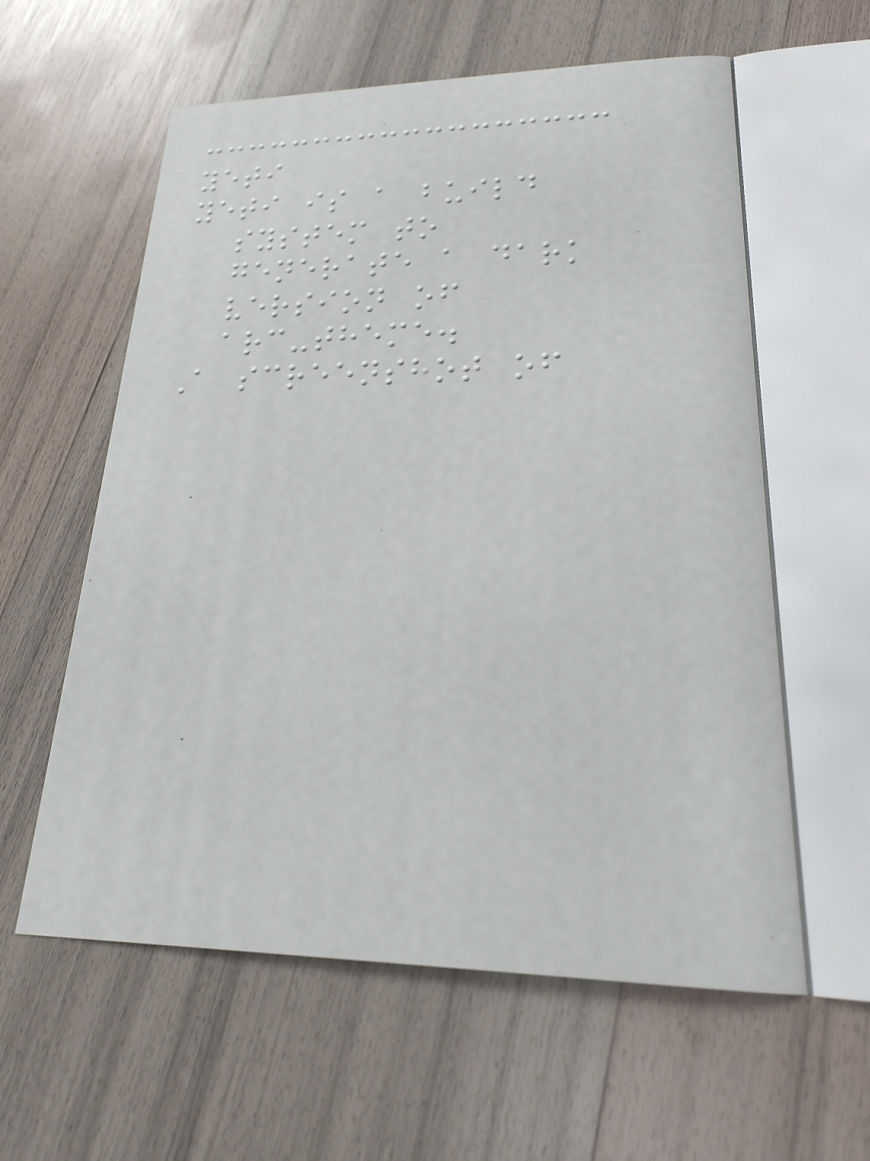yeti
yeti is a build
system to
generate a dark
version of
arc-theme.
A screenshot of
